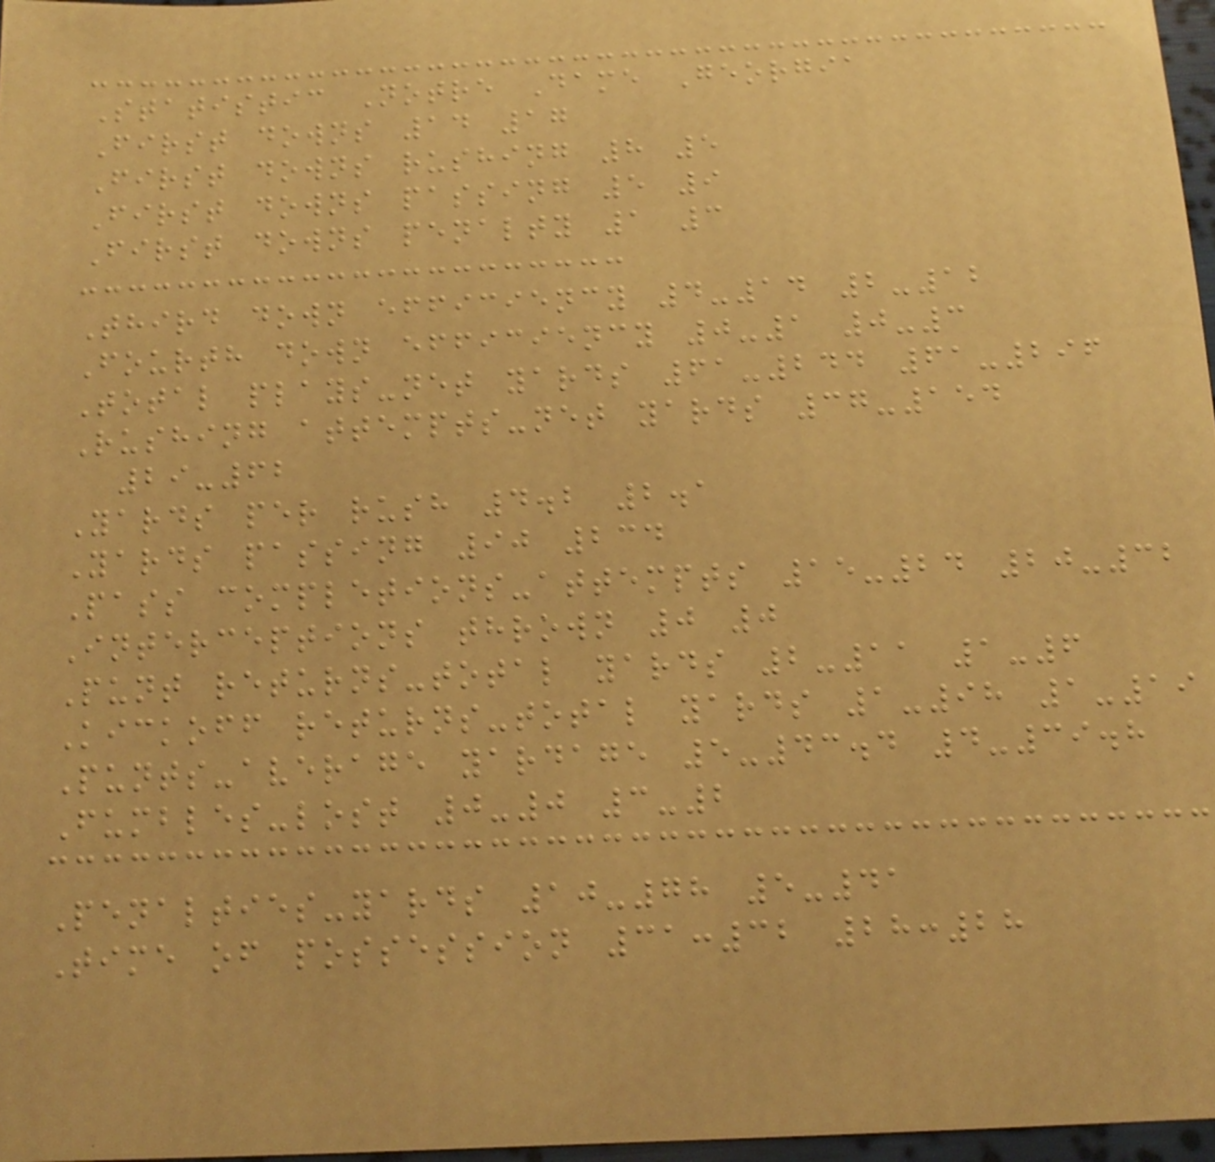Statistic Notre Dame Georgia
First downs 14 17
First downs rushing 8 5
First downs passing 5 9
First downs penalty 1 3
Third down efficiency 4-14 2-12
Fourth down efficiency 0-1 0-3
Total plays-net yards 61-244 61-296
Rushing attempts-net yards 37-154
29-62
Yards per rush 4.2 2.1
Yards passing 90 234
Pass completions-attempts 15-24 20-32
Interceptions thrown 0 0
Punt returns-total yards 2-11 1-6
Kickoff returns-total yards 1-98 1-19
Punts-average yardage 5-43.4 4-39.8
Fumbles-lost 0-0 3-2
Penalties-yards 10-78 5-41
Time of possession 31:32 28:28
